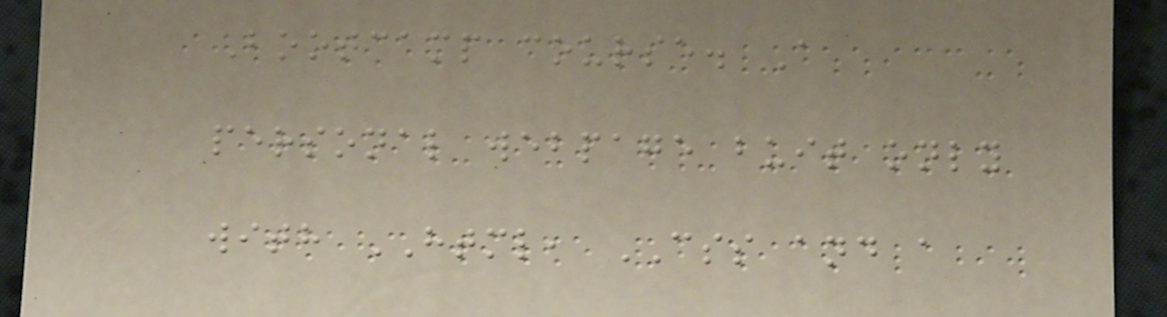Bootcamp course. A
personal webpage buit only
with HTML, CSS and a
